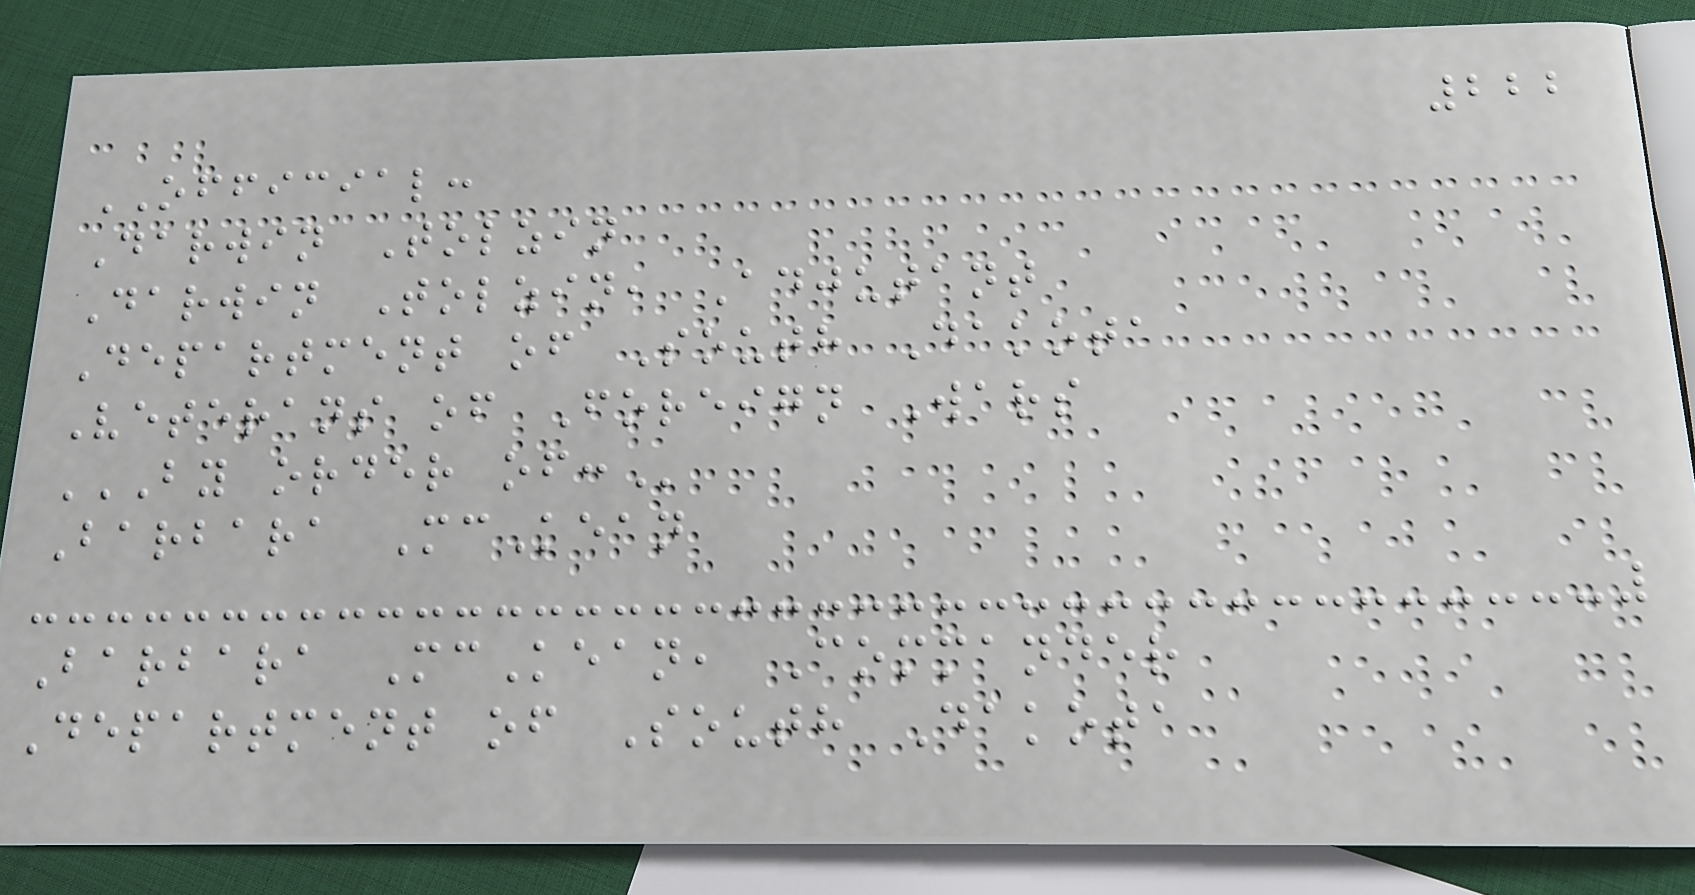222
OFFICIAL:
Darwin Tolzin
Darwin Tolzin, Adjutant
Department of South Dakota
Veterans of Foreign Wars
BY ORDER OF:
Barbara McKean
Barbara McKean, Commander
Department of South Dakota
